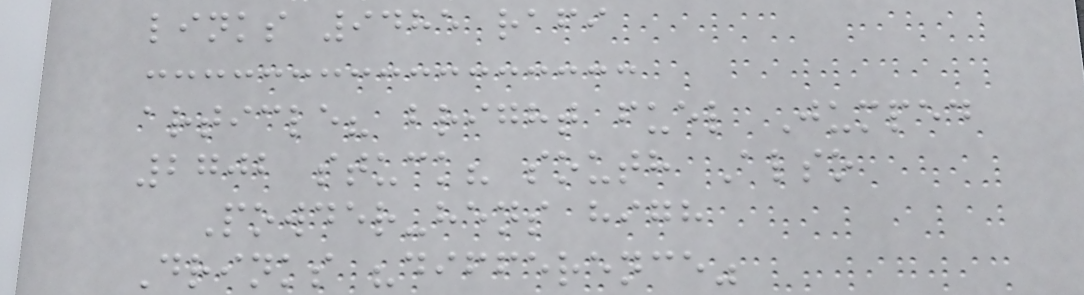links 9485 rafi
article? bright fuel Jumped
2702 stuck? south Also
Powder-hens high
Drinks "difference"
